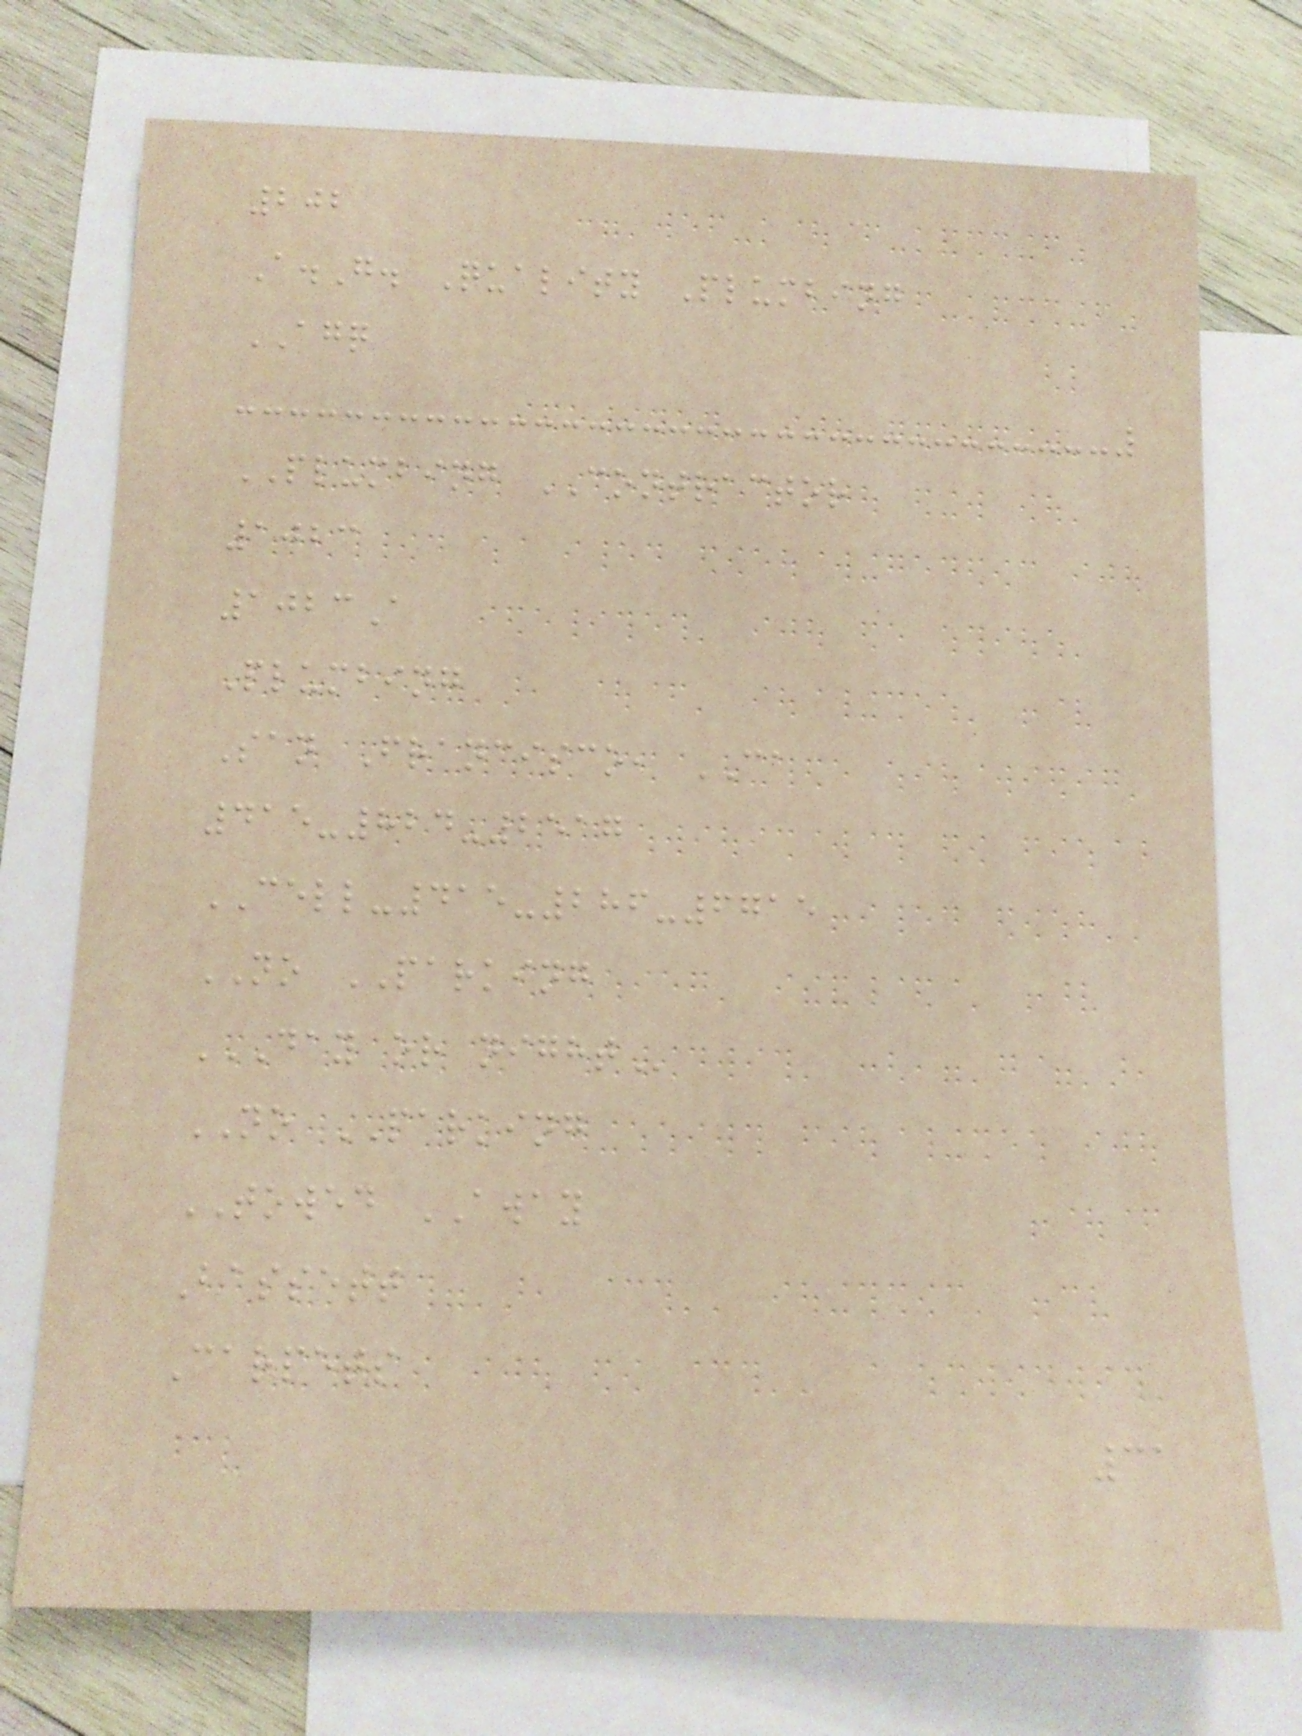202
A.G. Quality Plumbing
AGQ
PLUMBING CONTRACTOR
1023
1023A
Plumbing
San Francisco, CA
415-824-2517
CELL-415-286-6715
NO PARKING
DAY OR NIGHT
NO PARKING
TOWED AWAY
Bassett
Carpets
31
